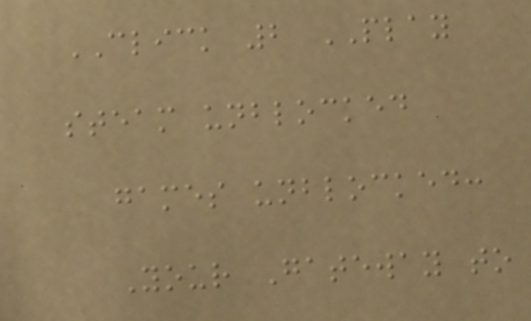CLICK 2 PLAY
steam unblocked
games unblocked:
Your Gateway to
